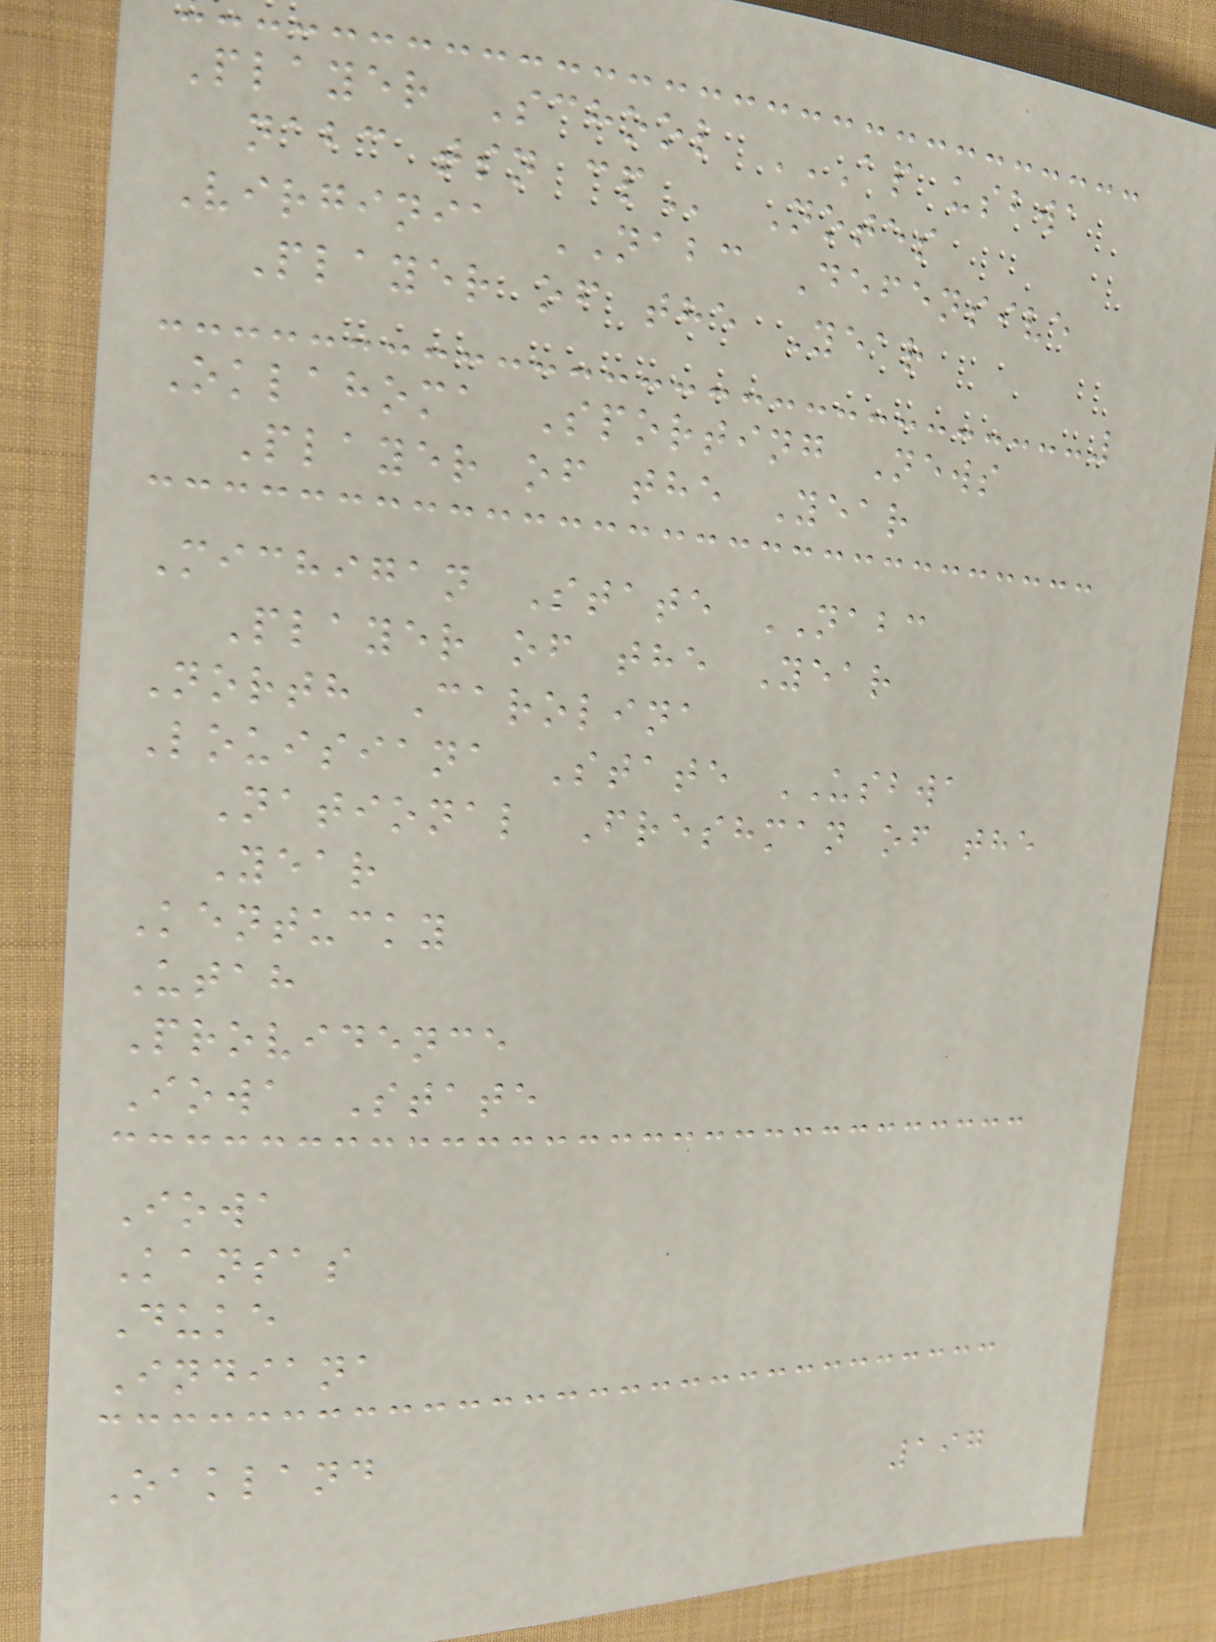Player School AP USBWA
NABC TSN CP Notes
Virginia NABC Defensive
Player of the Year
Oklahoma Sporting News
Player of the Year
Michigan State NABC
Player of the Year
North Carolina
Louisiana State USBWA
National Freshman of the
Year
Kentucky
Utah
Providence
Iowa State
Iowa
Kansas
Duke
Indiana
Oakland
197
